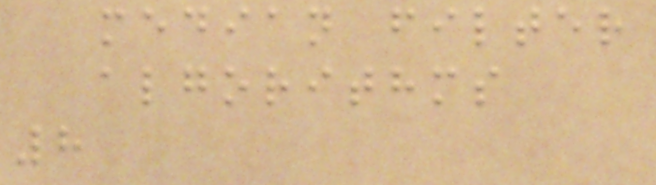median filter
algorithms
8
